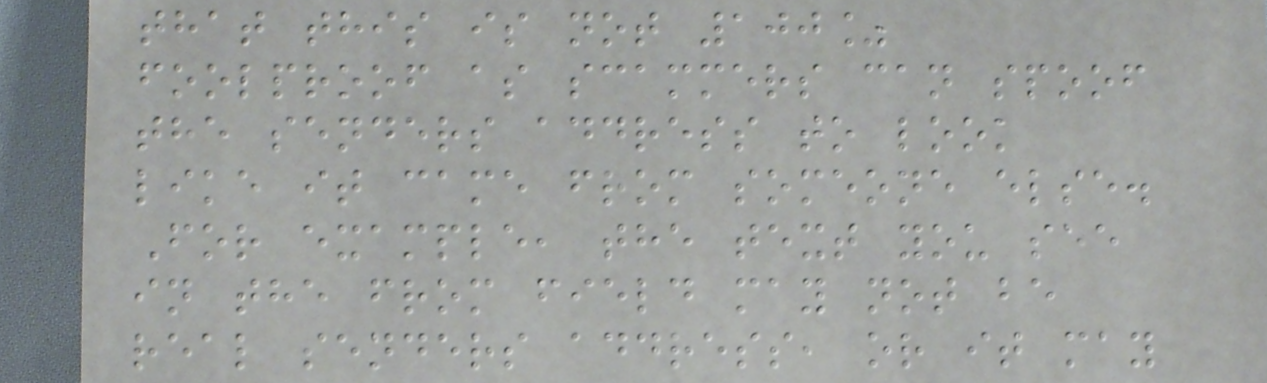that this is not 100%
foolproof as scammers can spoof
the senders address to look
like it came from someone else.
For example, the text you see
in the from field may not be
real senders address, or it may
